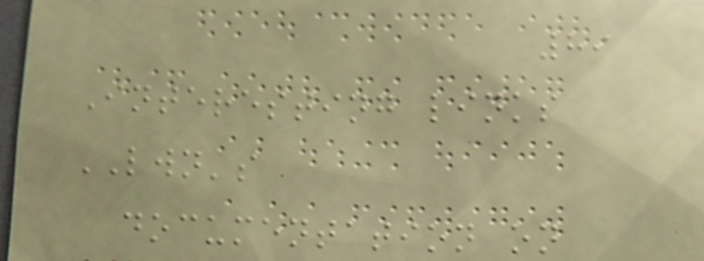89
Interesting links
LWN's
documentation on
